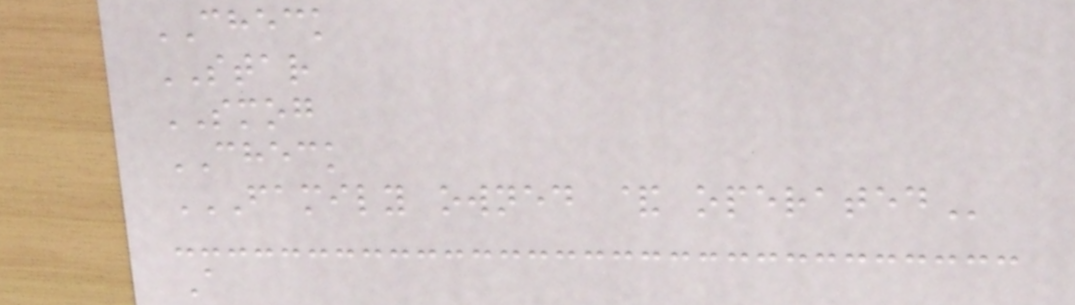CHECK
STAR
SMOG
CHECK
FAMILY OWNED & OPERATED
A
